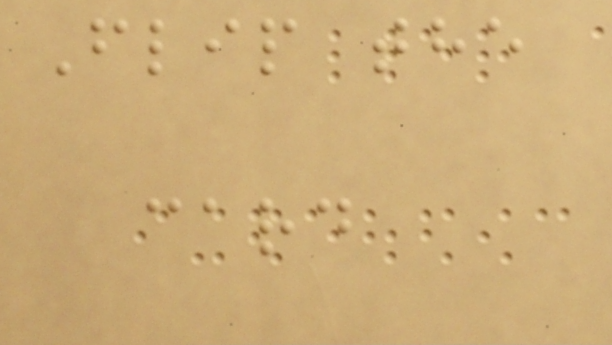Flip the
card
